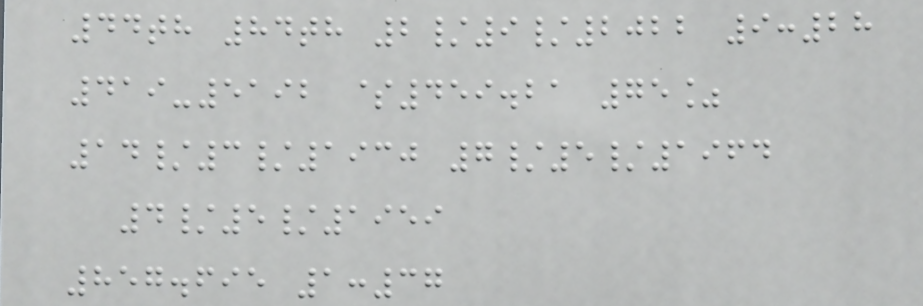44th 84th 2/9/2022 9:28
419-5192 $459.21 75%
14/3/1930 7/5/1964
4/5/1959
857.695 1:37
